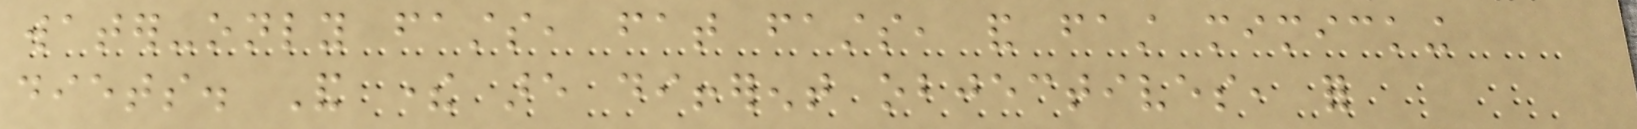water-only fasts, fat fasts, and fast mimicking
diets. And there are different objectives, for
